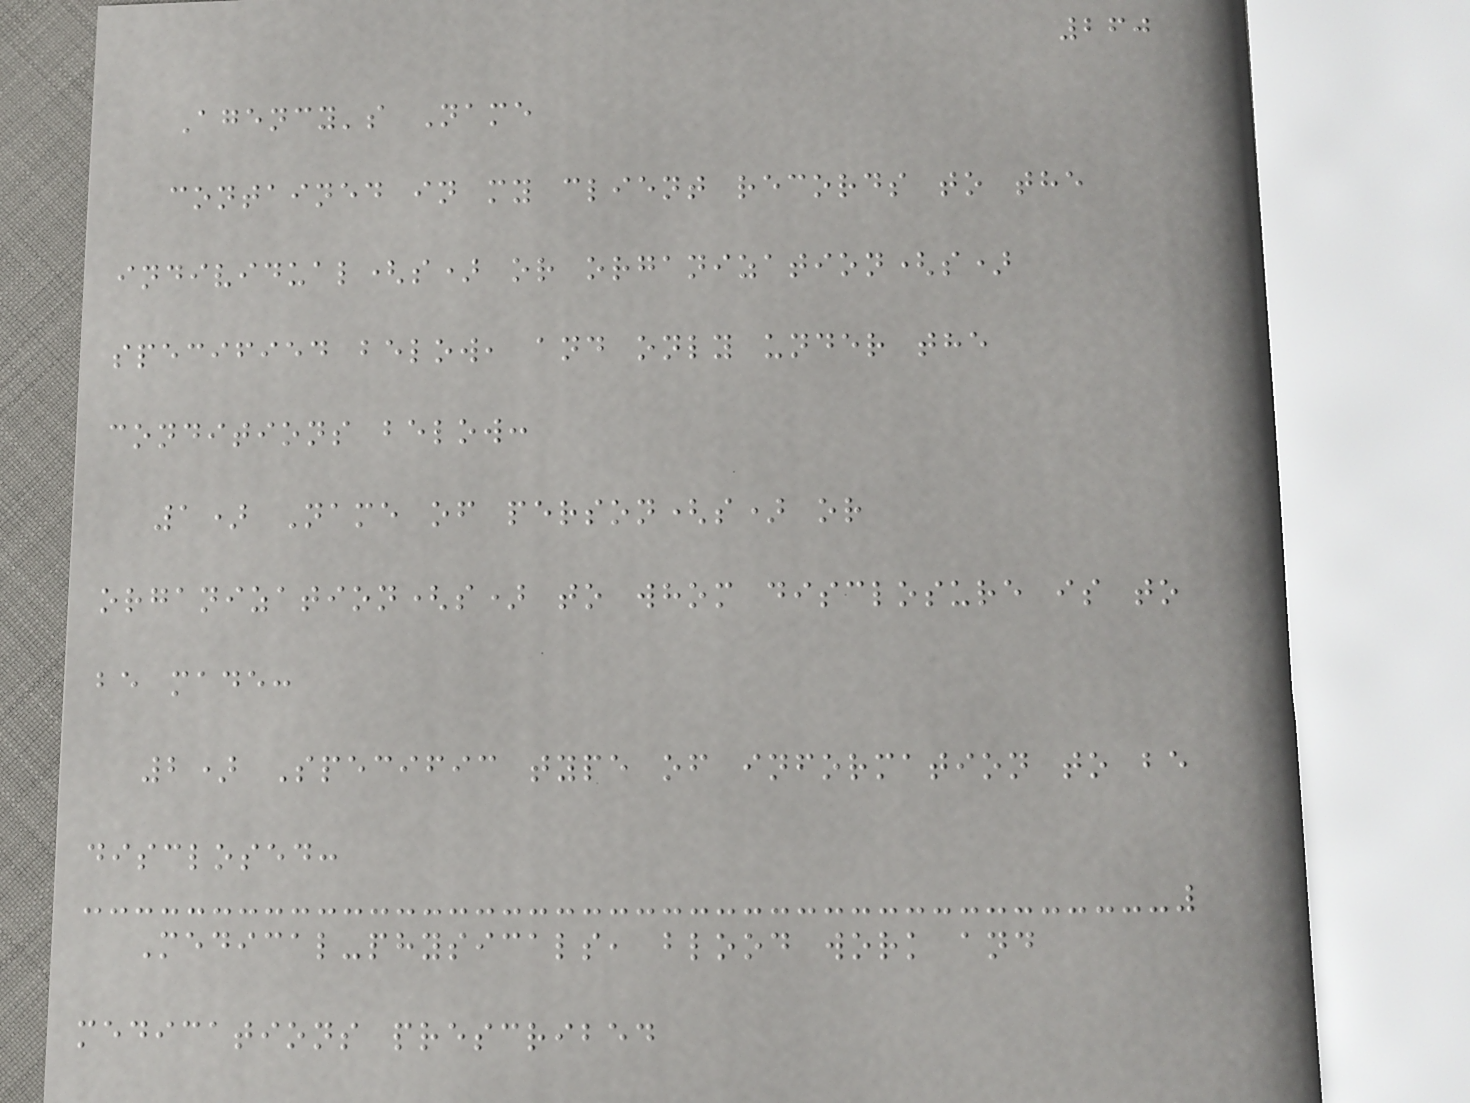260
Agency's Name
contained in my client records to the
individual(s) or organization(s)
specified below, and only under the
conditions below:
1) Name of person(s) or
organization(s) to whom disclosure is to
be made:
2) Specific type of information to be
disclosed:
Medical-physicals, blood work and
medications prescribed
